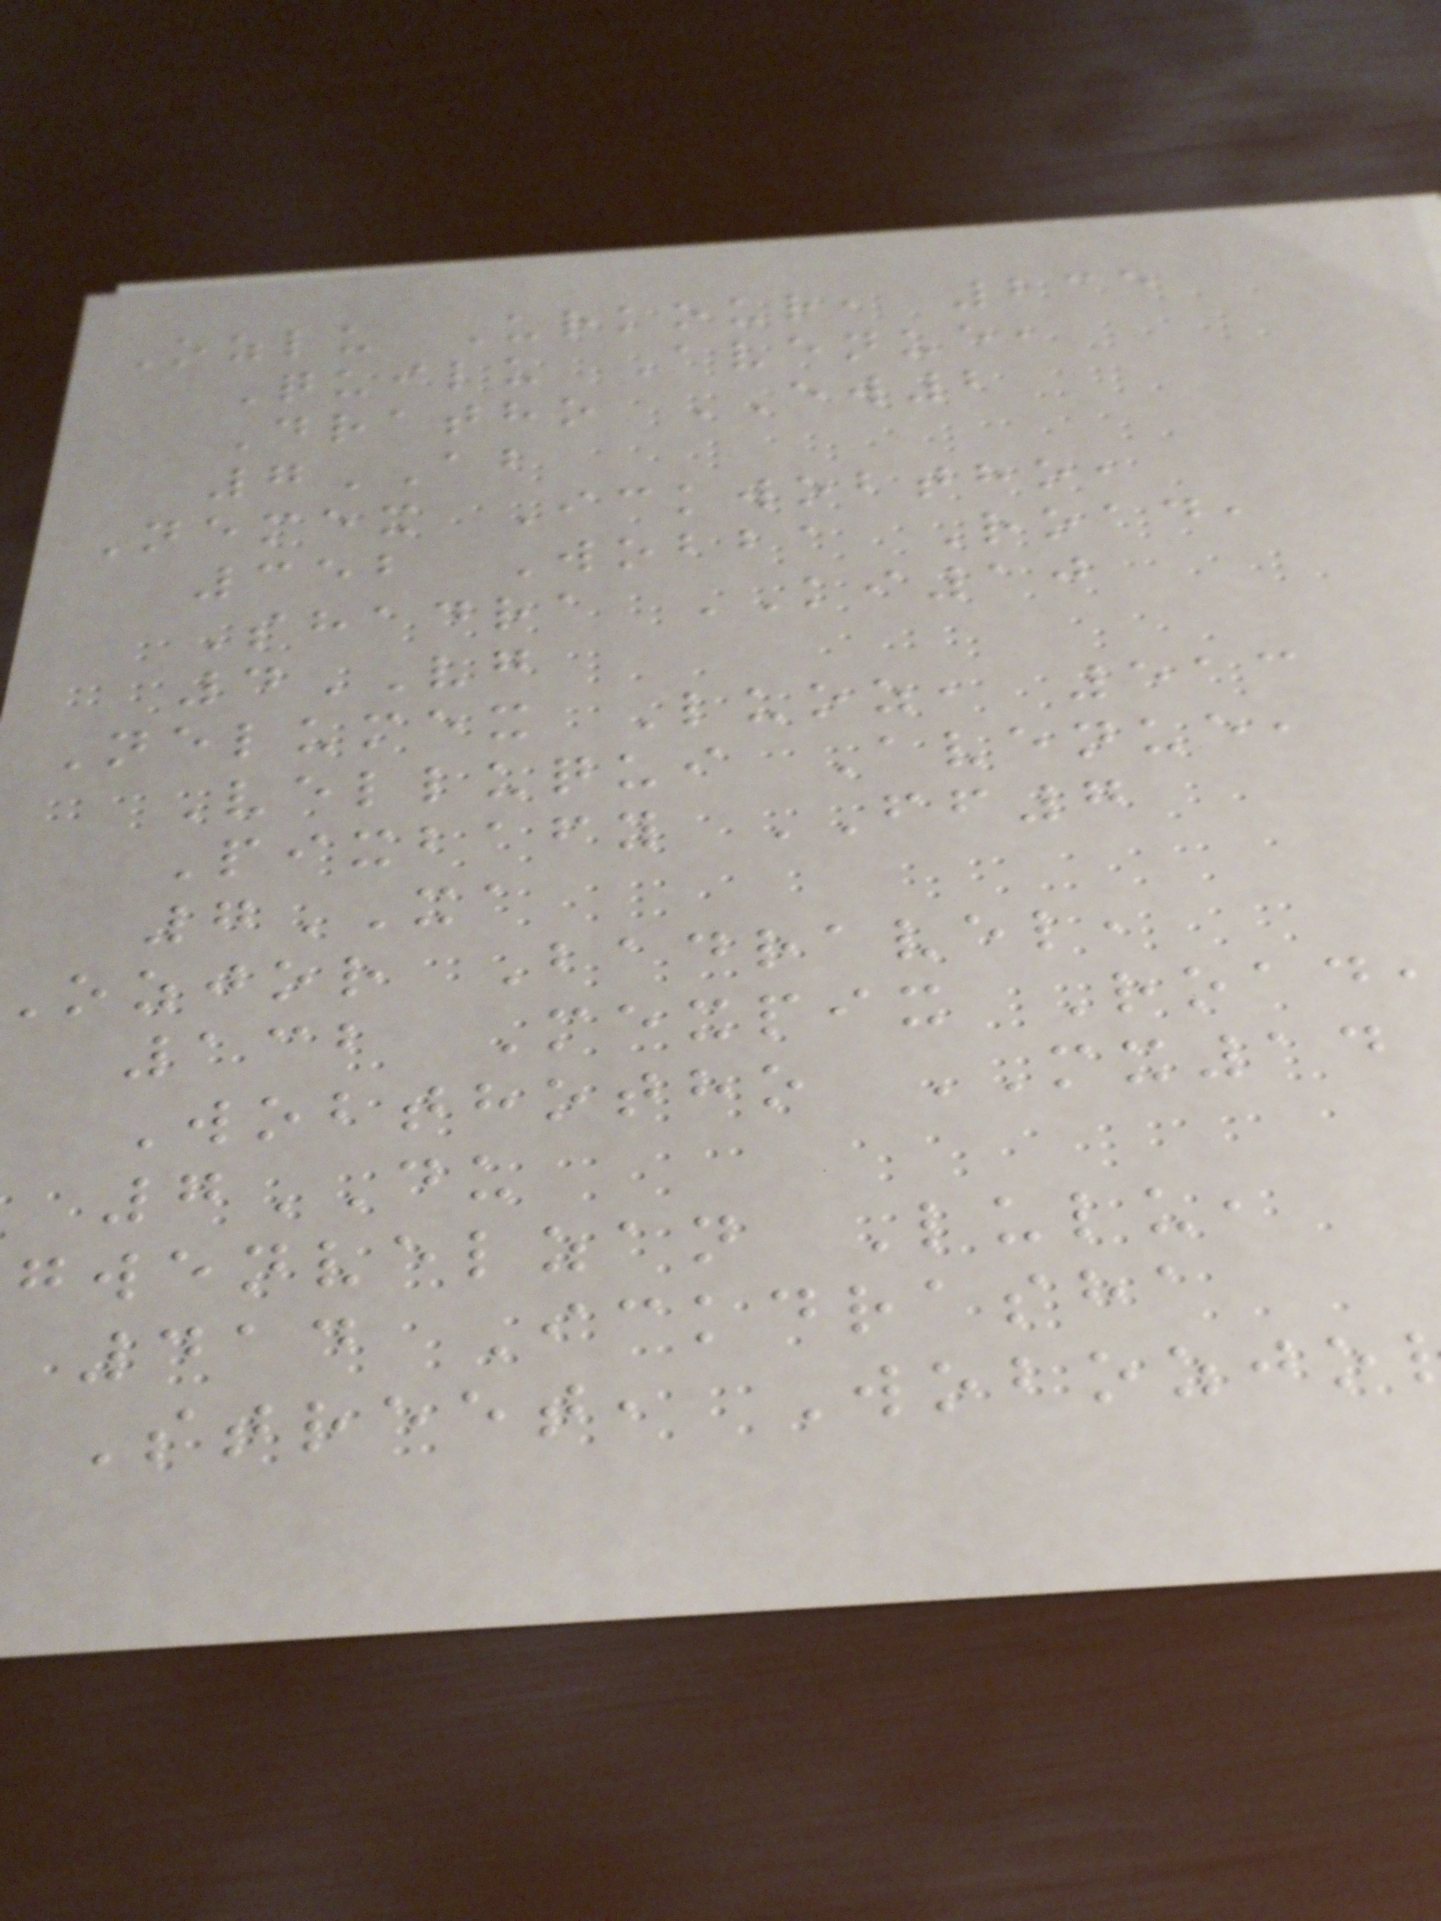Ozlu Urkour, 235
Quilu Avenue,
Dratho EW2
7AB
Nemex Ickwobtho,
352 Wobba Road,
Shadra KI10
4VG
Nelumex Luoz, 513
Velluqui Avenue,
Pixbafy FF7
7XA
ozjor Badravel,
132 Mexpix Road
Wobthotho MX14
7DU
gwenvelzan Lulu,
414 Ickdrasha
Street, Wobozjo
